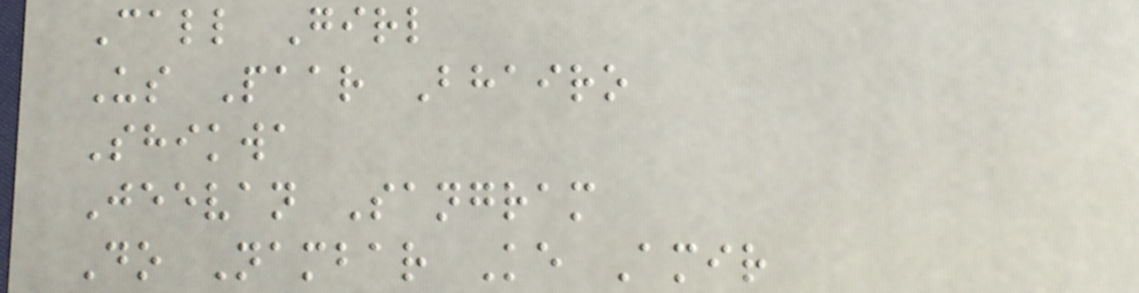Call Girl
Us Paar Bhairo
Shikwa
Jeevan Sangram
Do Nambar Ke Amir
